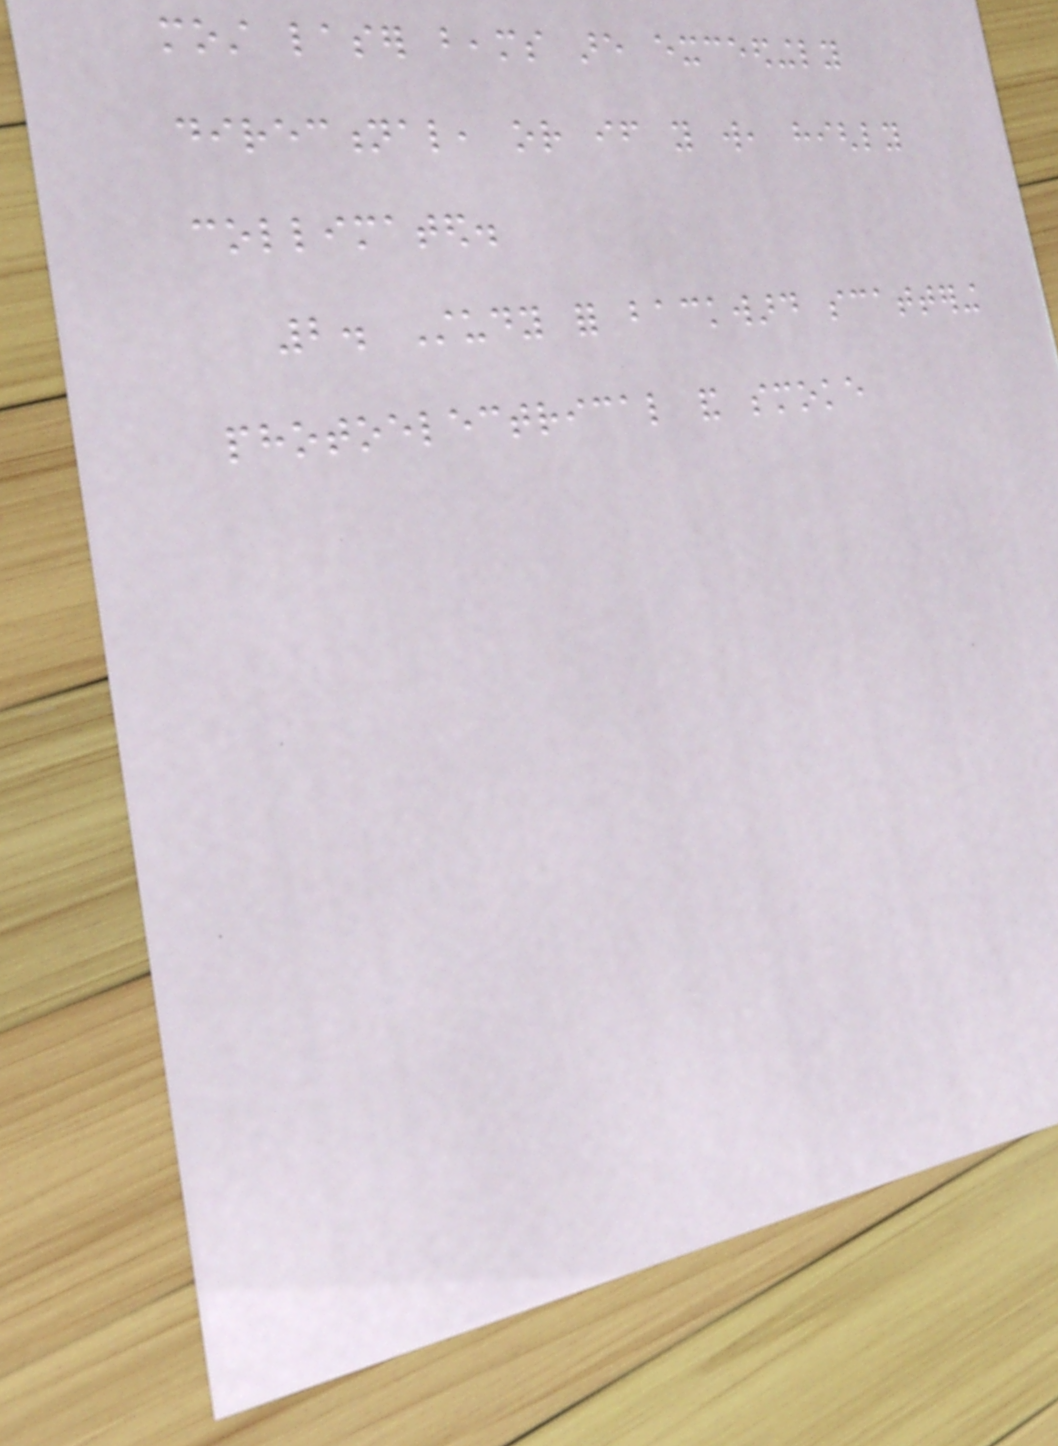most laser beams are exceedingly
directional, or if you will, highly
collimated.
2. Study for backward scattering
photoelectrical and smoke
